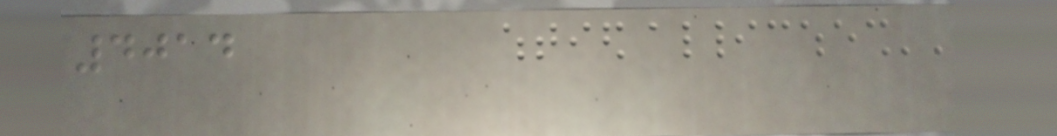4014
